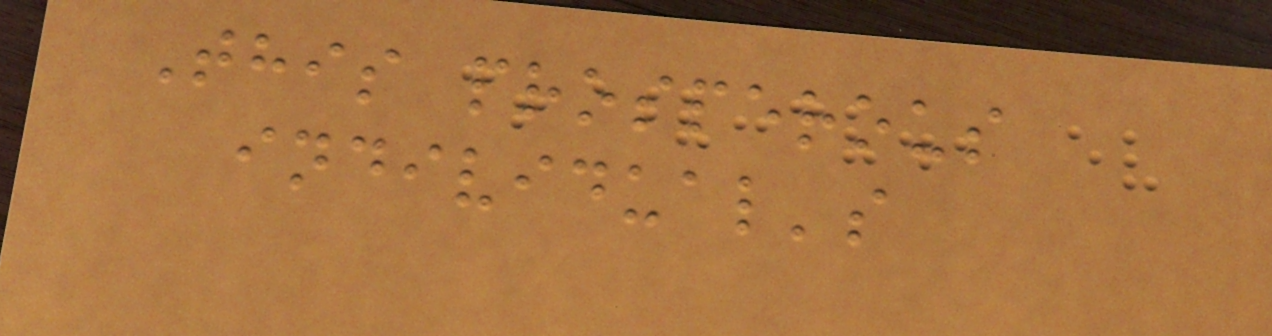This prosperous
individual's
